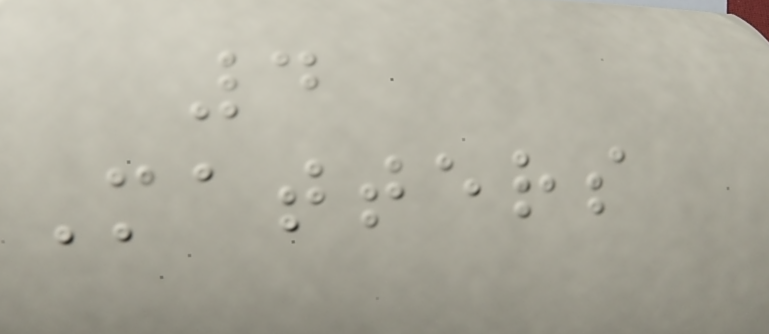4
Matters
